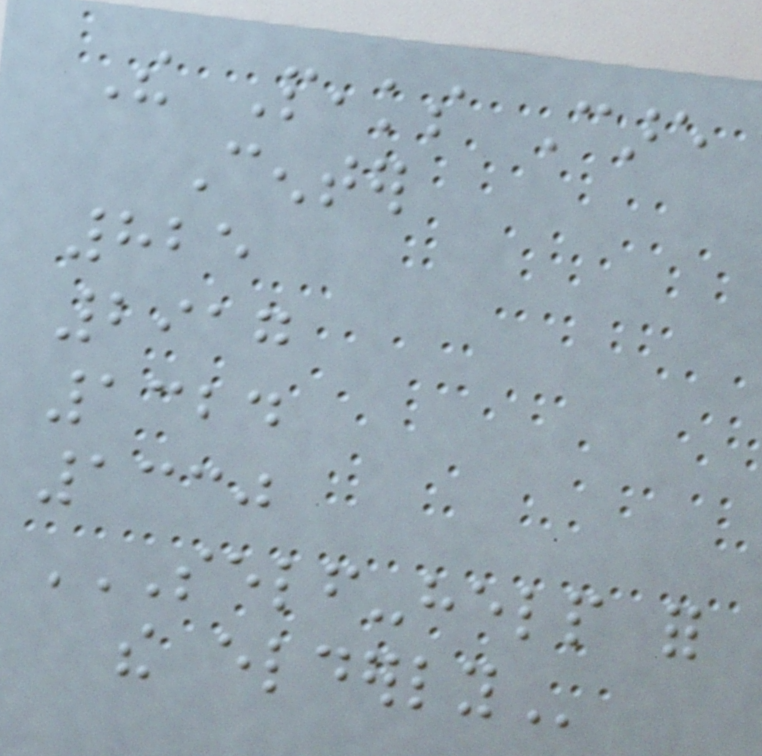The Peaks Care
Center
825
2917
1324
1330
SELF-HELP FOR
THE ELDERLY
